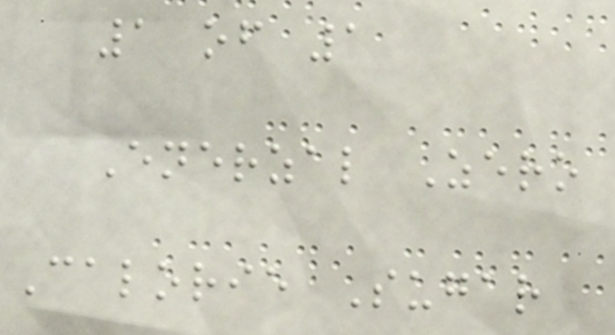1 of 1
Enerzal Zero
Calorie Sugar
